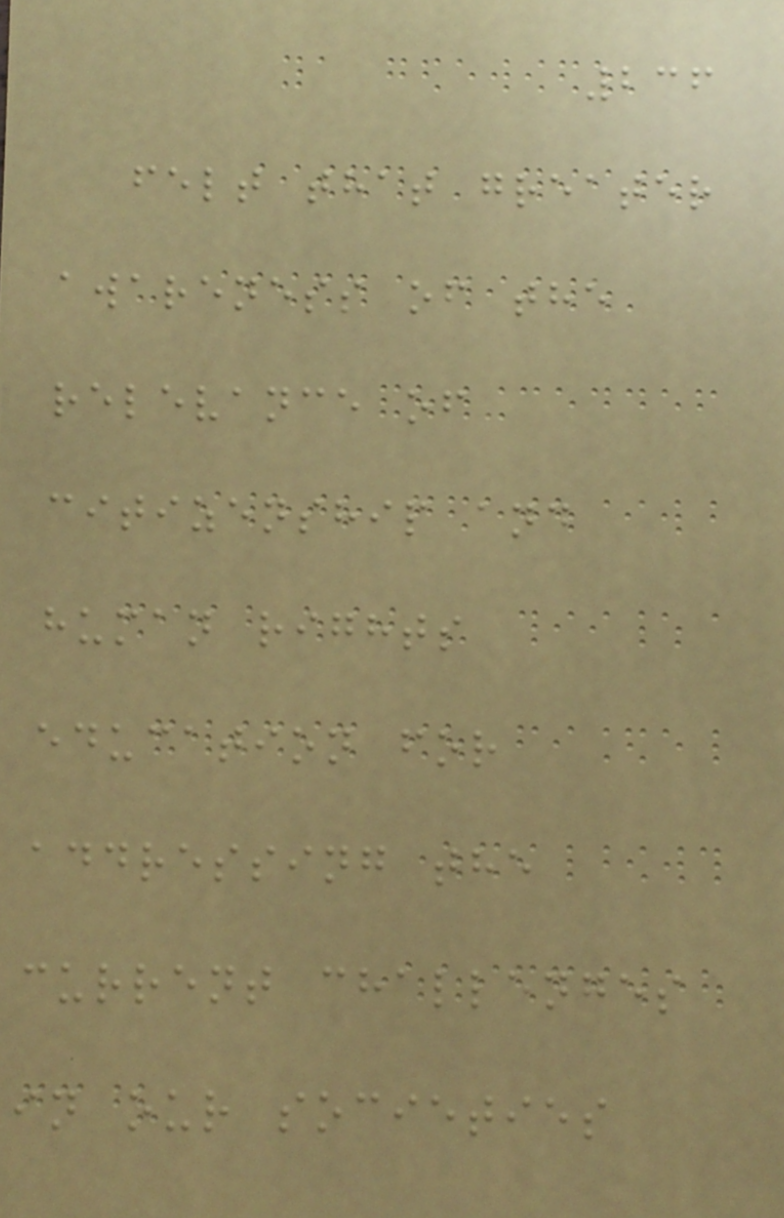236
felt that greater
awareness of the
relevance of
citizenship and
human rights
education for
addressing the
current challenges
in our societies
